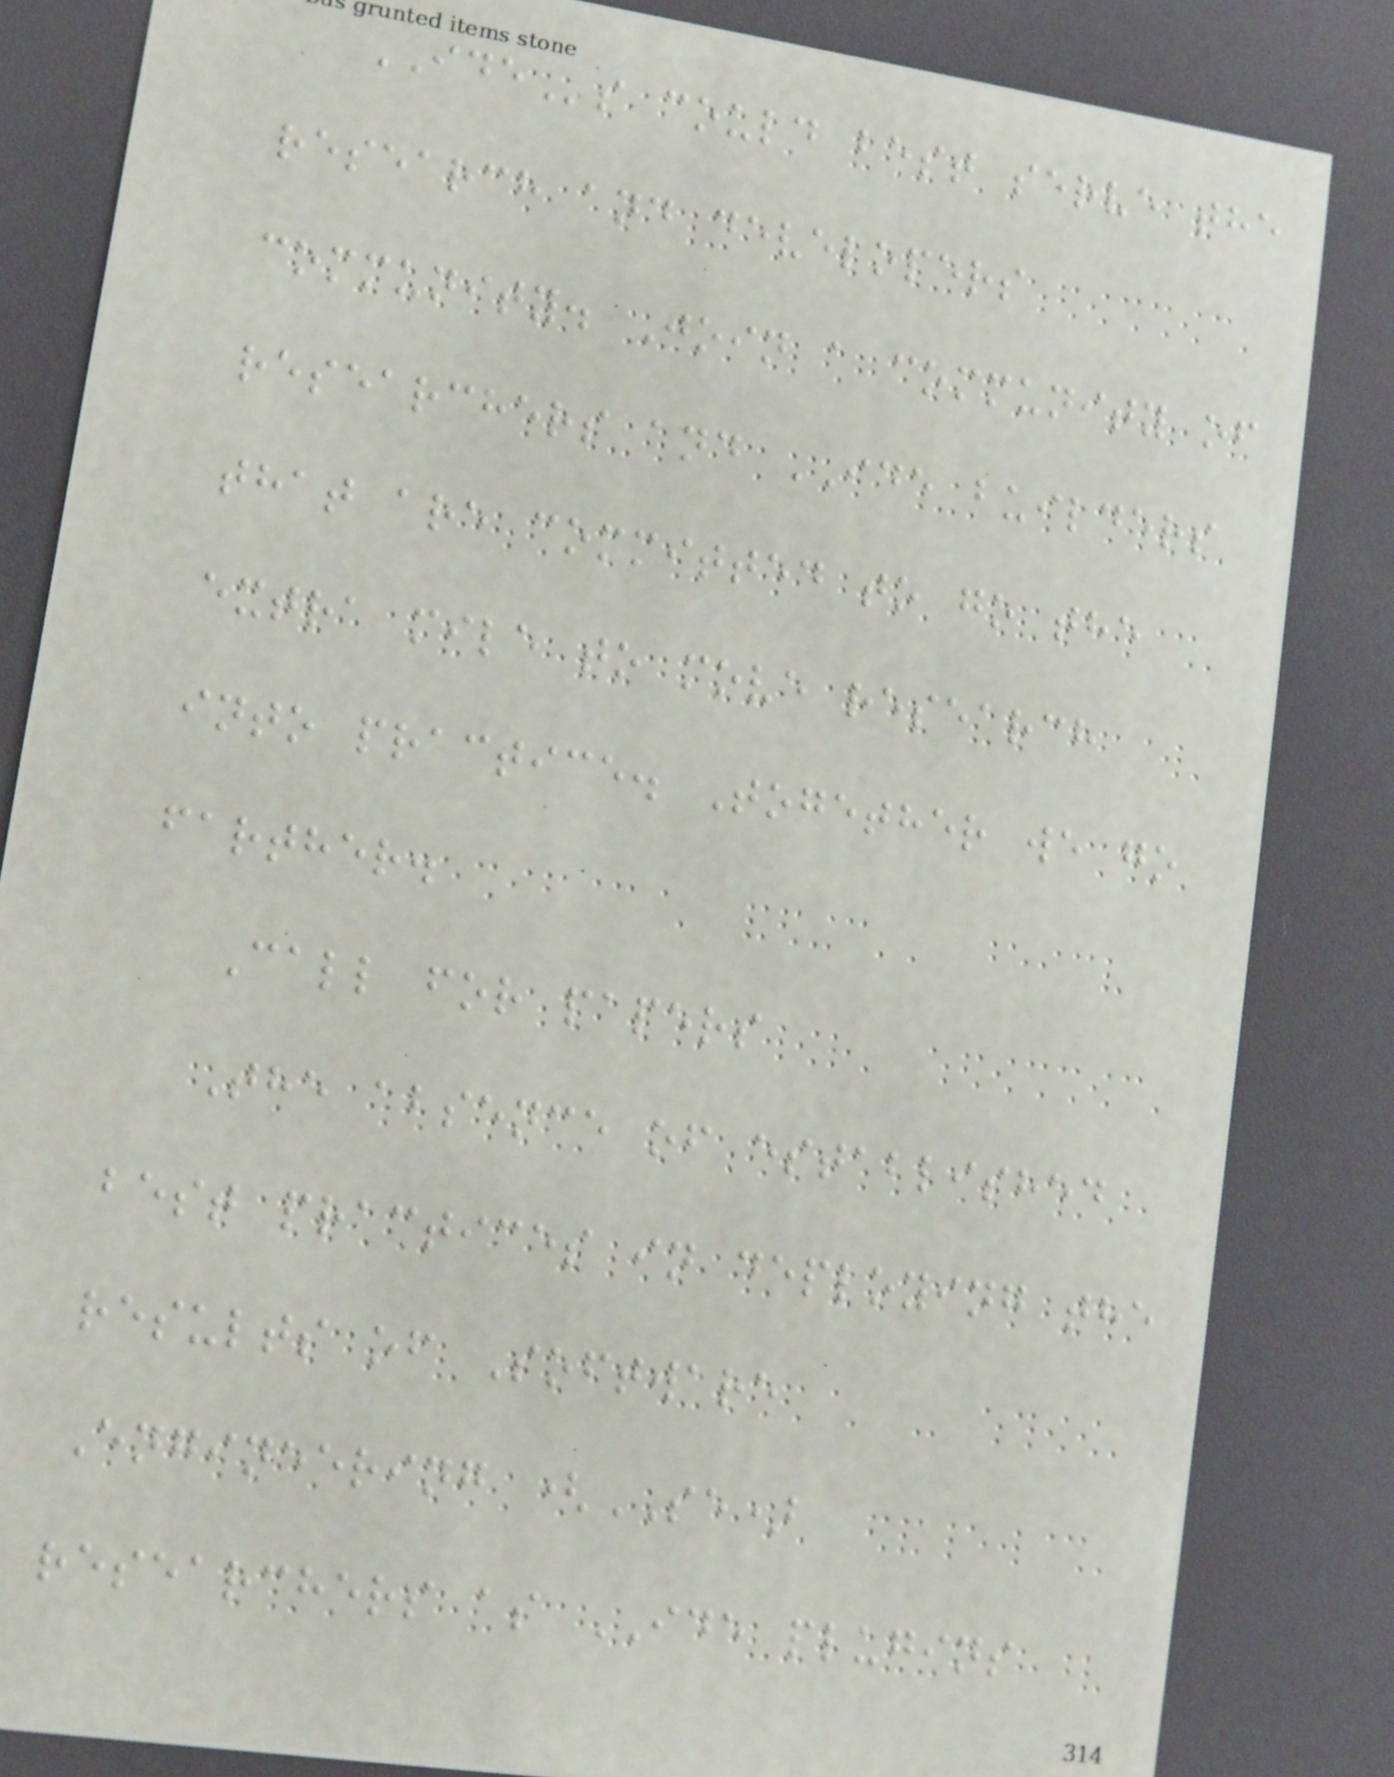IDEs could best serve the
research and developers
community. Join a community of
researchers and IDE builders
that are committed to go the
extra mile to move research
into practice. Together we go
farther.
Call for papers
The absence of established
best practices in deploying the
results of Software
Engineering (SE)
researchers as IDE plugins
